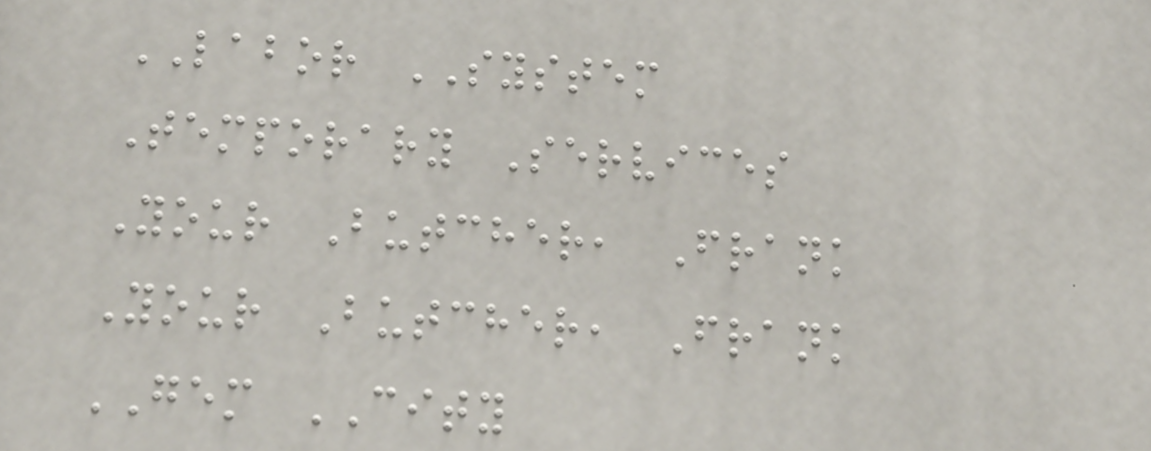LABOR SYSTEM
Temporary Services
Your Butcher, Frank
Your Butcher, Frank
GEM CITY
